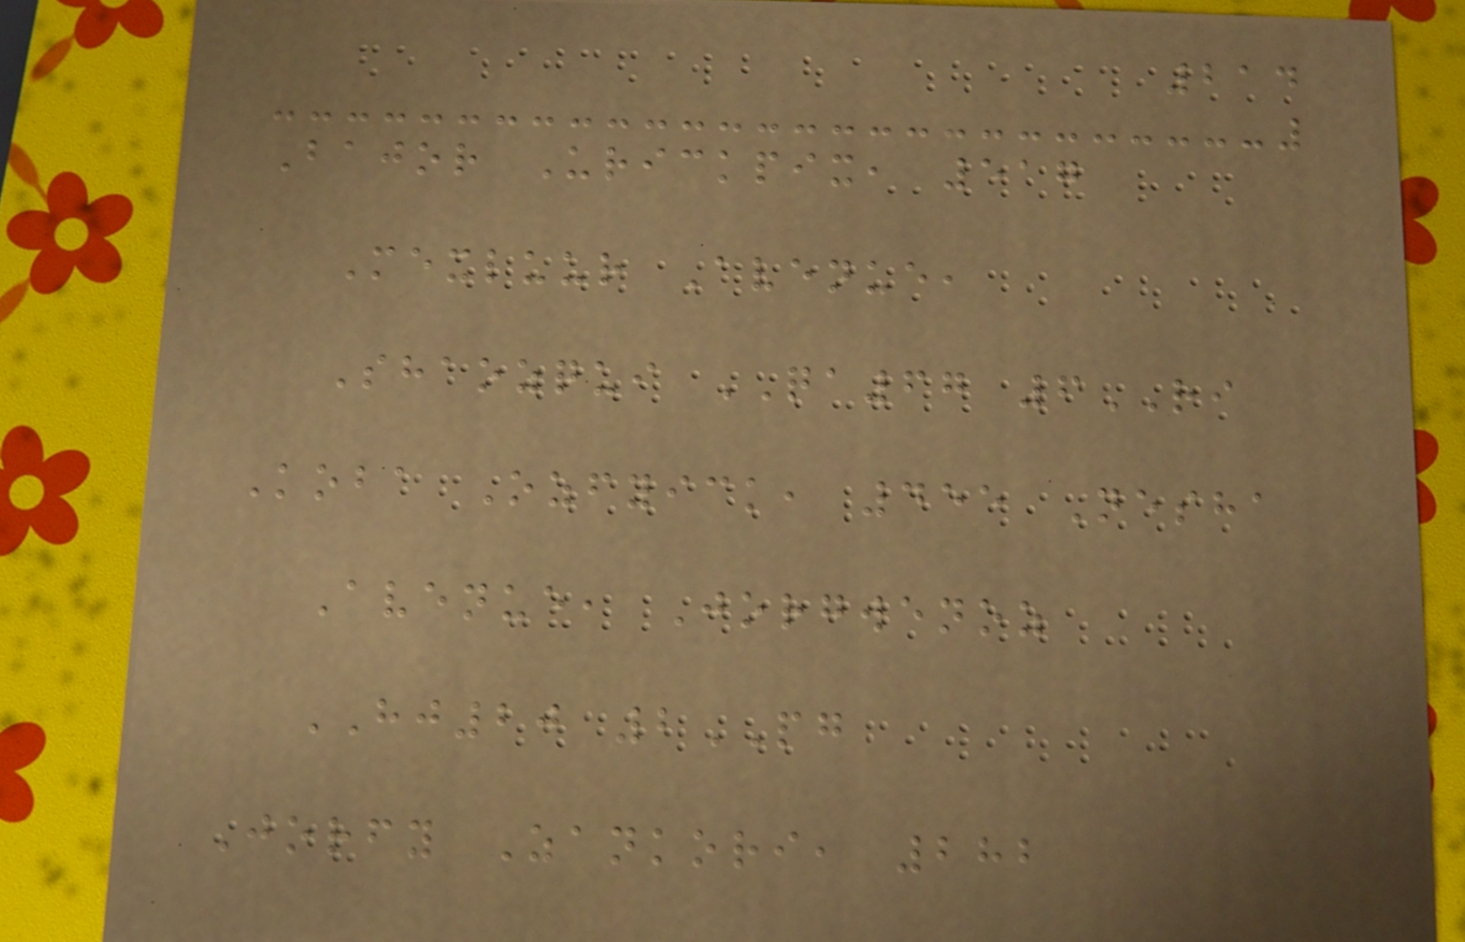214
Bajor Urickpix, 517
Mexluur Avenue,
Shaozqui QA67 6RI
Koba Ozfyick, 455 Nesha
Avenue, Jorgwenoz
HJ20 2PG
Jorfy Zankori, 282
